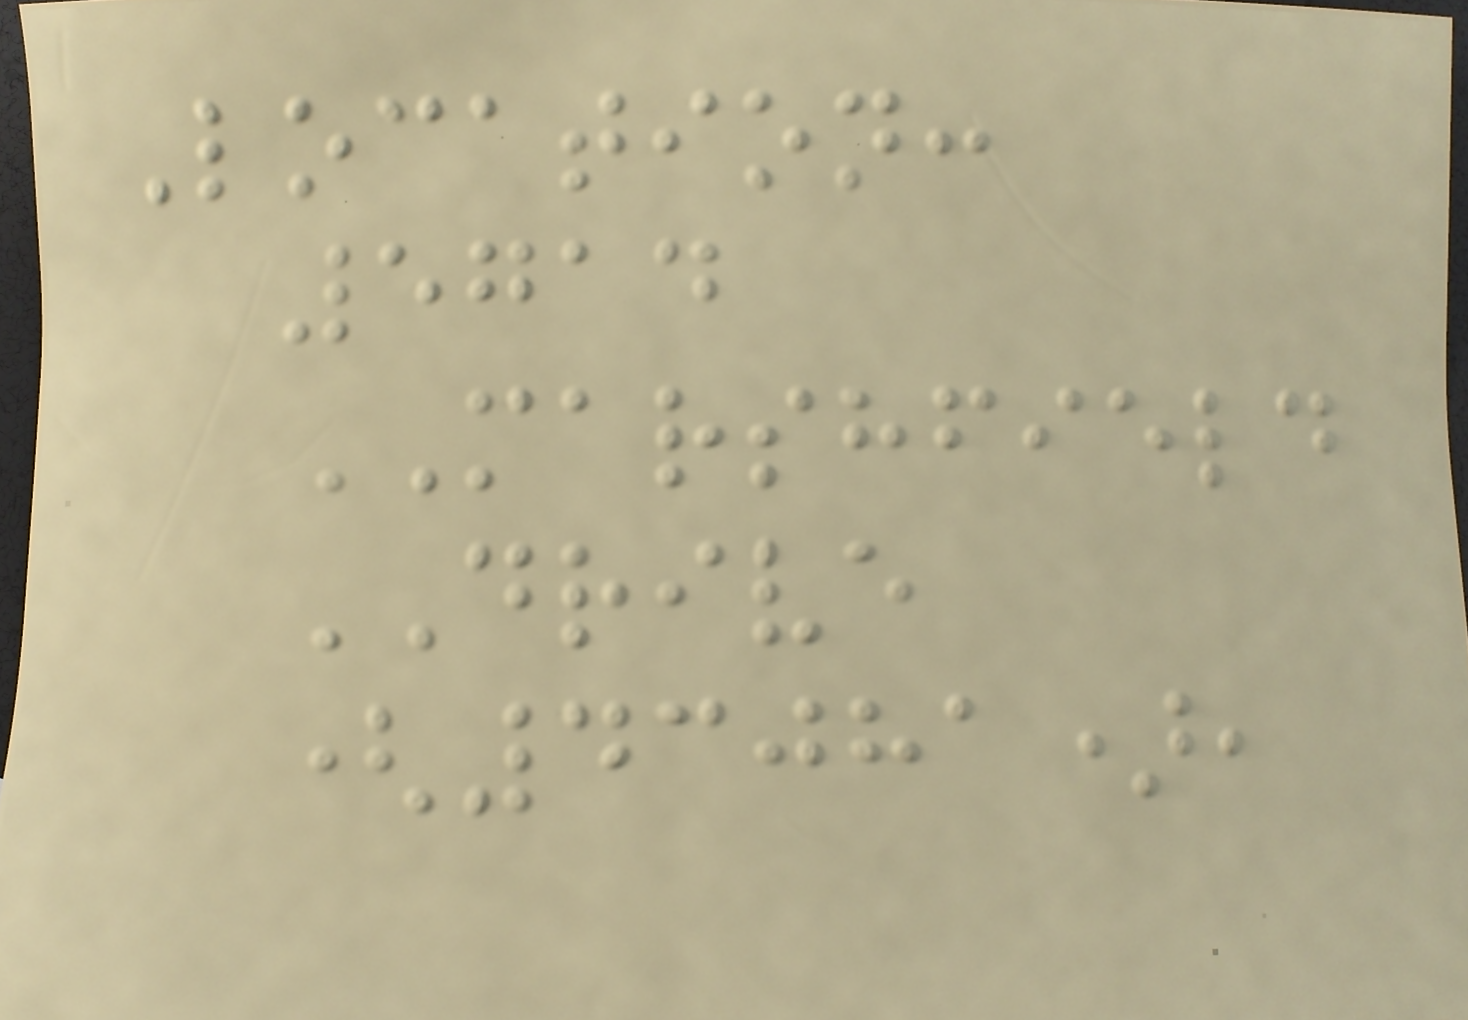Location:
5714
MARSHFIELD
DRIVE
(43081),
